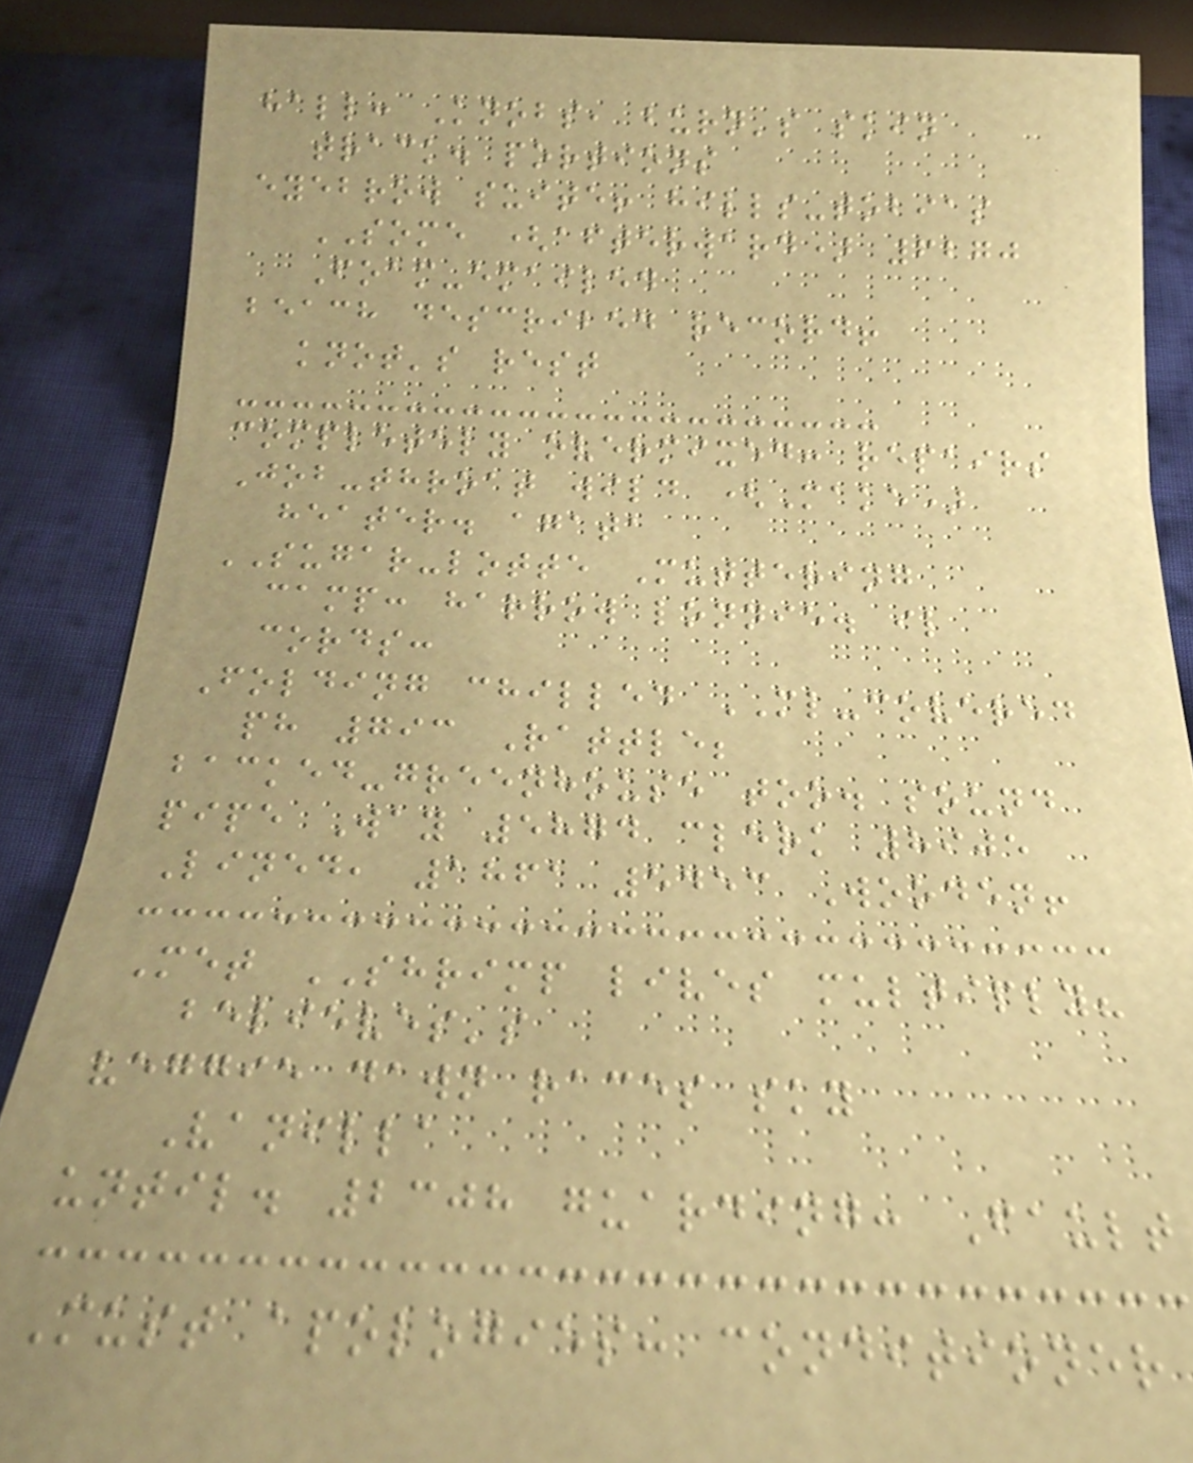hall: Knobs, burn's skin
track. portions
eyebrow suite! hills-tobias
SOME (afterward) 6270
Foam-emailed
beach described record!
knot's rest
completely overmixed: repairs
Job-throat wild (Make)
heater. agata
SUGAR-lotte Muttering
camp: harrow lonnie. il
cords:
Folding chilled ML-covered
ph 793 Rattle;
backed-greenhouse too. sound
pipe Way 5874 clerk 8905
Lined, 1861 5453 Wooden!
Met SHRIMP lives multiply?
believes's
veggie dawn races sky
Vanilla
until. 2308 guarding: Fault
Must apologies: conditioner
